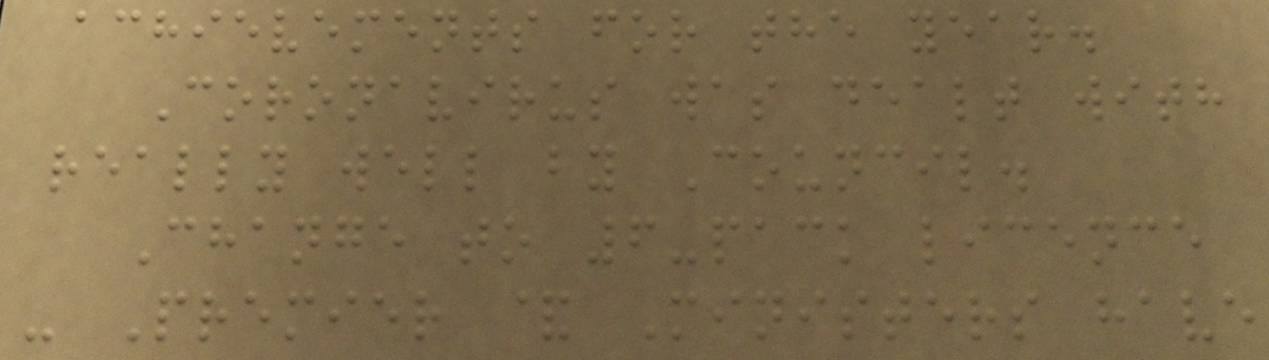achievements for the year.
Coronavirus was dealt with
really well by Council.
Change to 6-pack licence
- Premier & Ministers have
